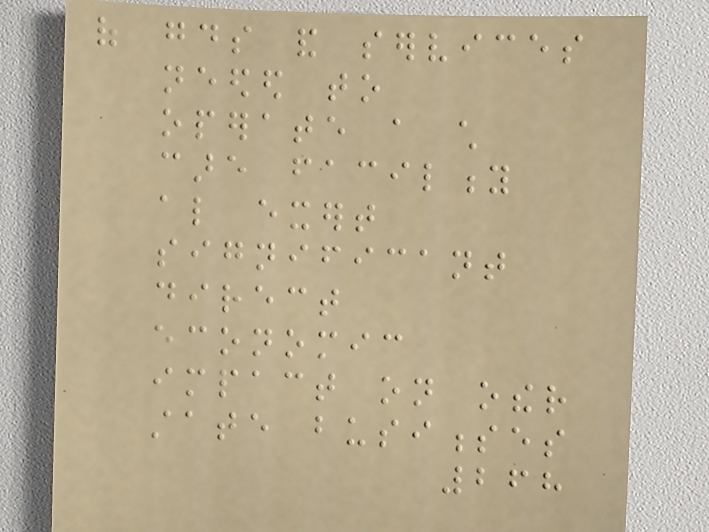of goods and services
needed to
operate a child
care facility
also exert
significant
direct
economic
impact on other
state businesses
268
